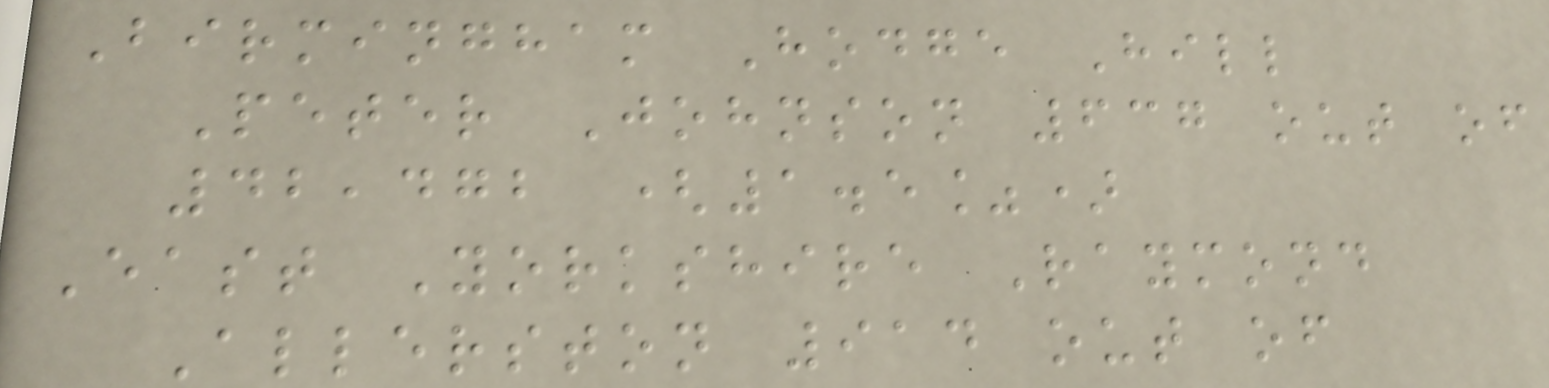Birmingham Hodge Hill
Peter Johnson 637 out of
42,472 (1.5%)
East Yorkshire Raymond
Allerston 914 out of
